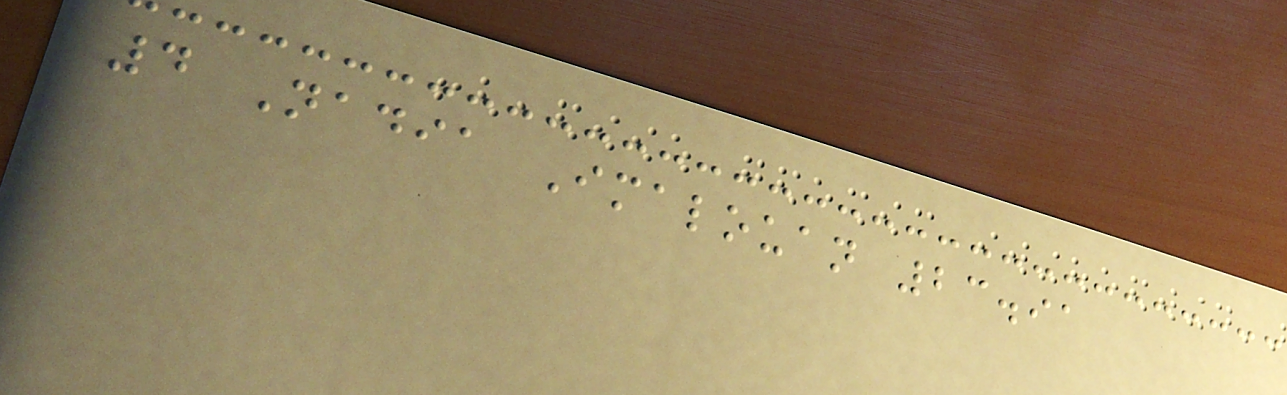4 Nadia Imalouan 23.91
